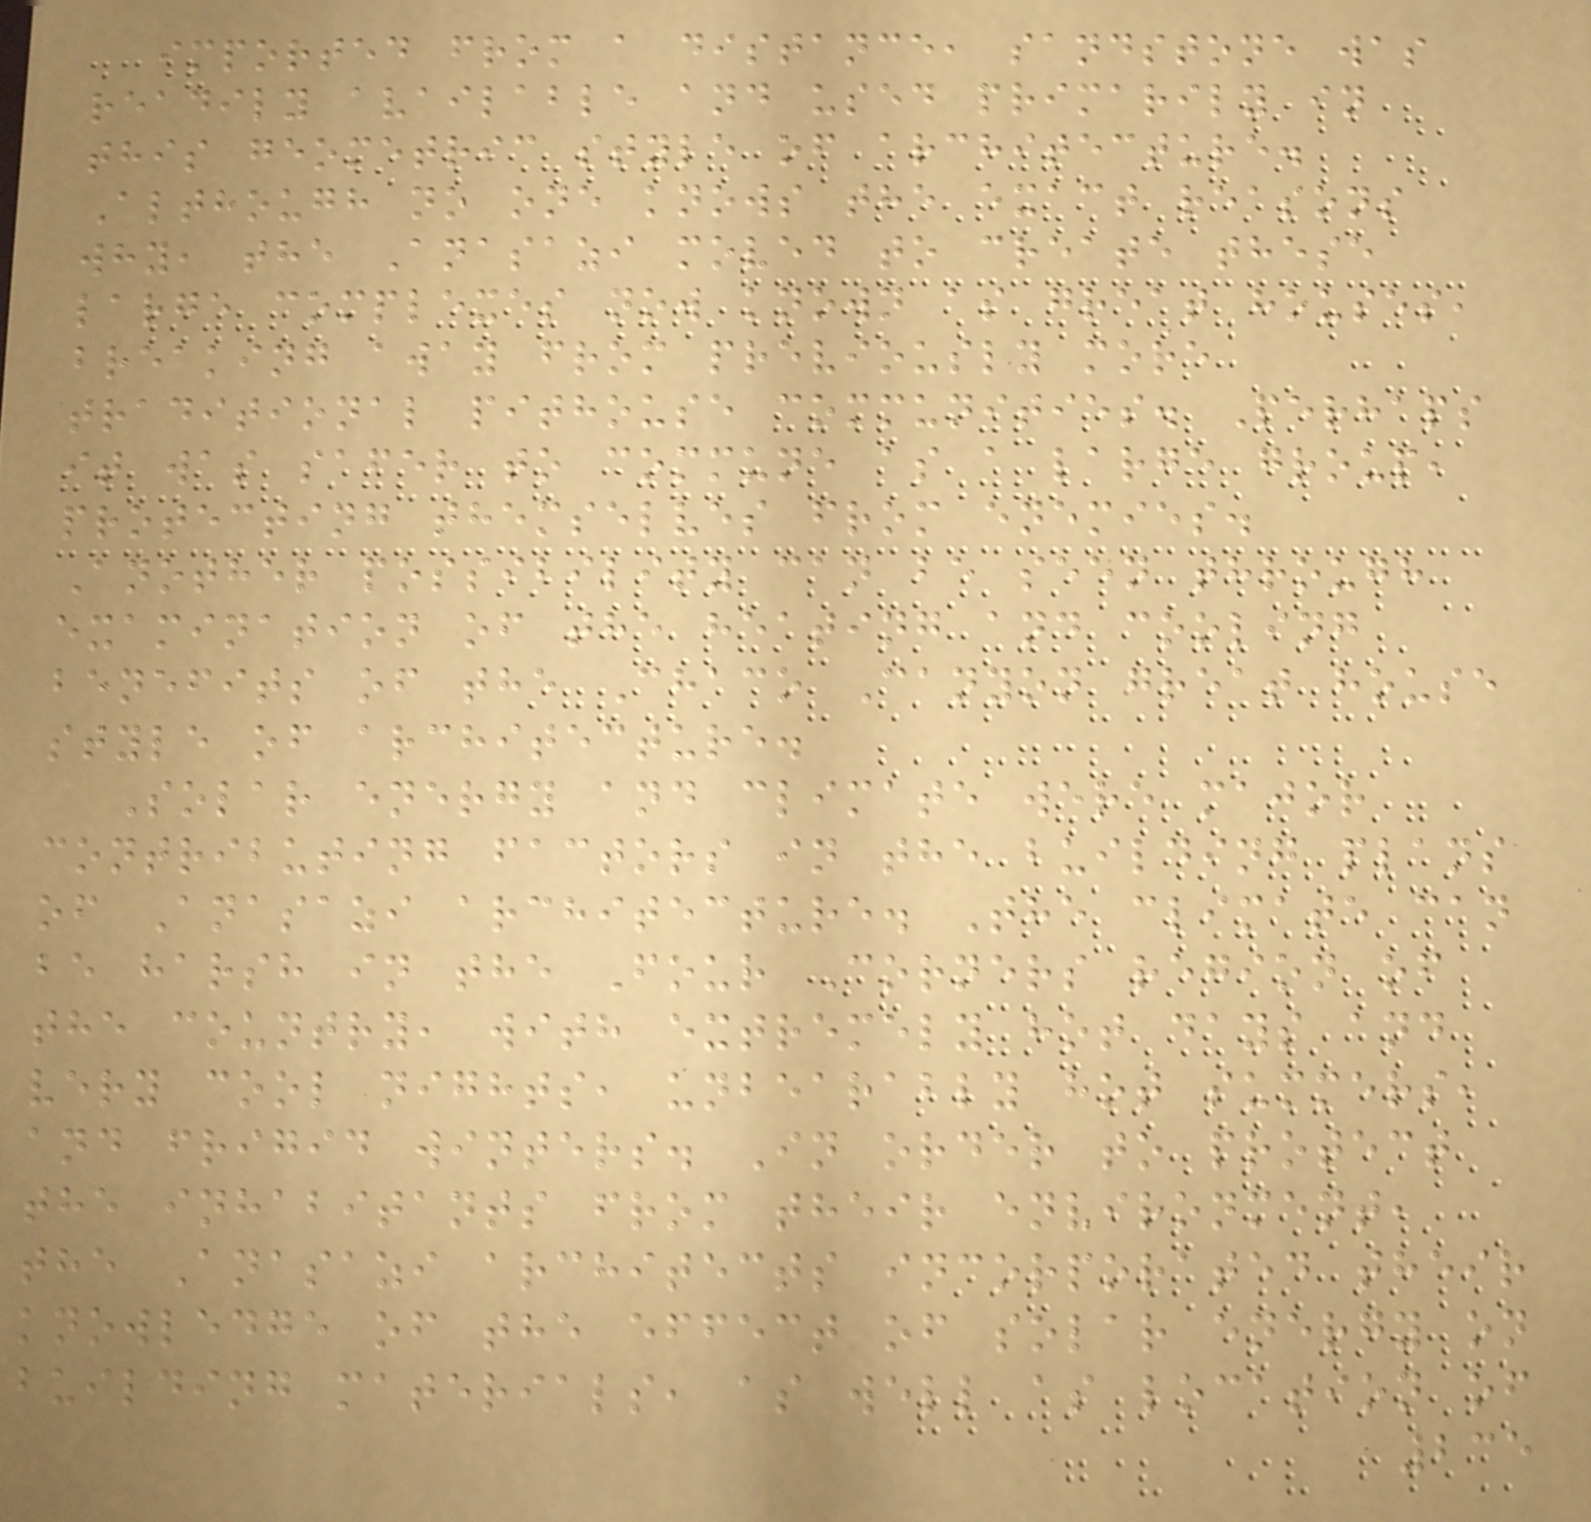imported from a distance, sandstone was
readily available and used primarily in
this geometric style of architecture.
Although no one knows the exact reasons
why, the Anasazi moved to create these
large complexes now known as great houses,
breaking away from previously more
traditional pithouse communities. Perhaps
it was safer to commune as a large group,
protecting themselves from enemies.
Another possibility can be seen through
examination of the heating and cooling
benefits of the Chaco Canyon great house
style of architecture.
Solar energy and climate were major
contributing factors in the building plans
of Anasazi architecture. The climate can
be harsh in the Four Corners region of
the country, with extremely hot days and
very cool nights, unbearably hot summers,
and frigid winters. In order to protect
the inhabitants from their environment,
the Anasazi architects incorporated their
knowledge of the effect of solar energy on
building materials, as well as location of
235
